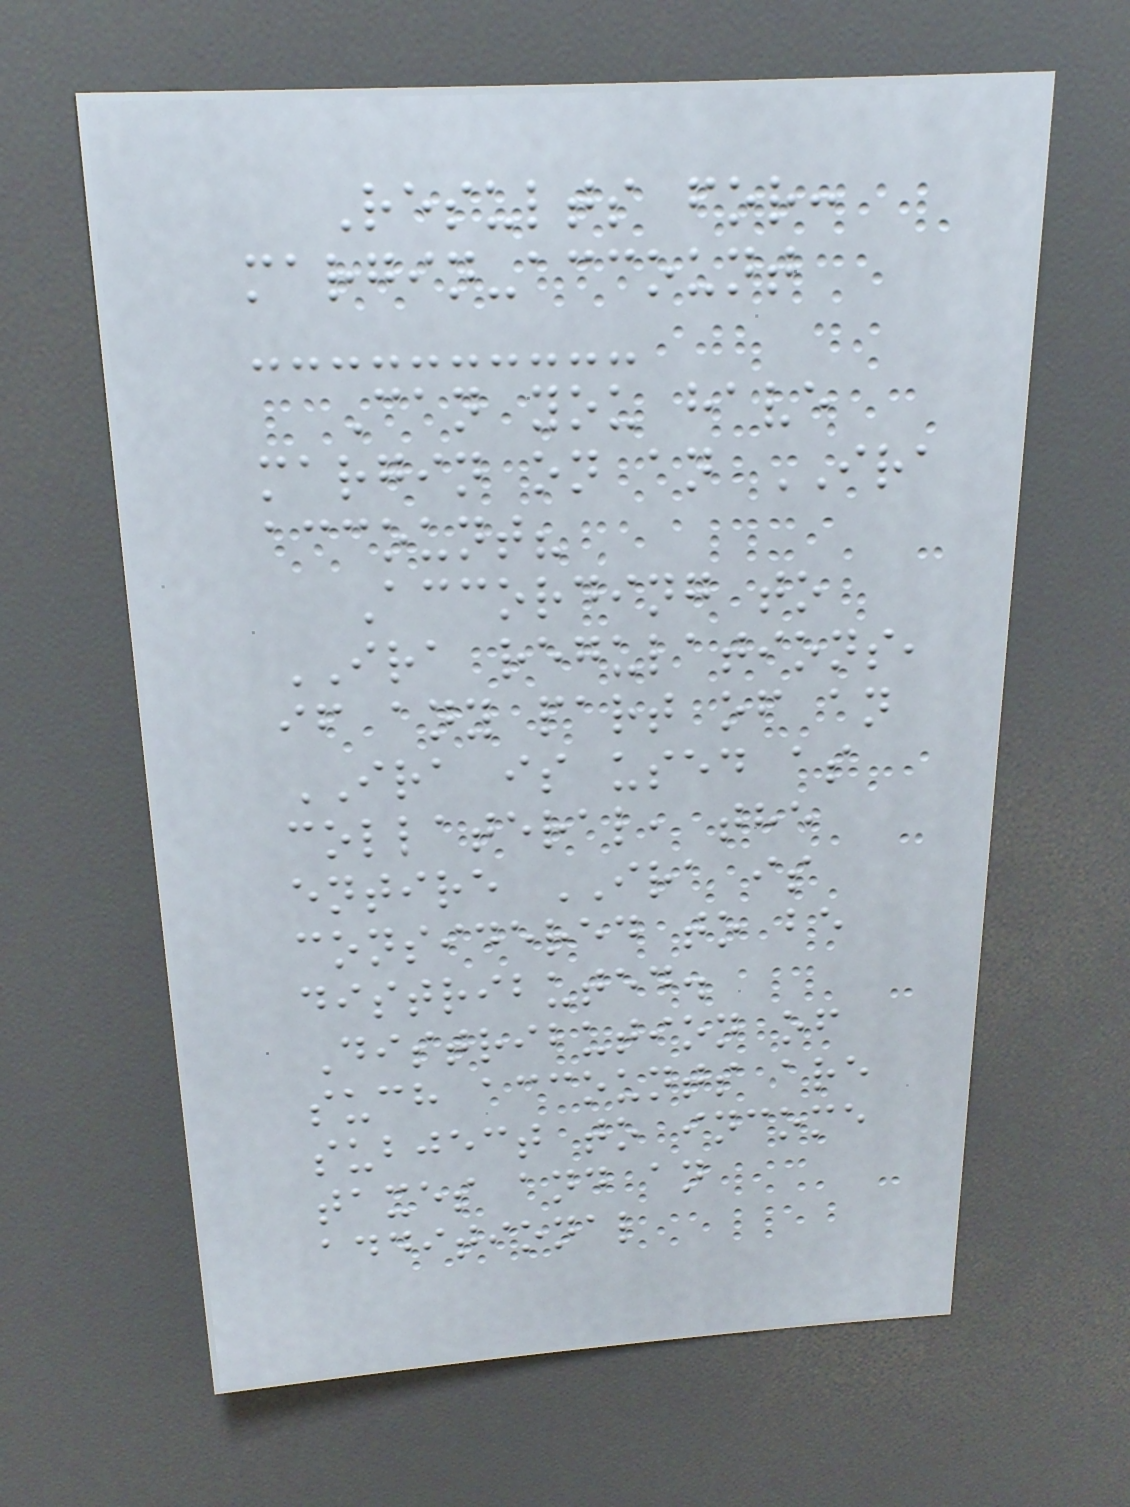Results for:
margin-account
Can you have
margin on an IRA
account?
According to
IRA regulations,
if any part of an
IRA is used as
collateral, the
entire IRA is
considered to be
distributed.
Distribution of
such accounts are
subject to income
taxes and an
additional
